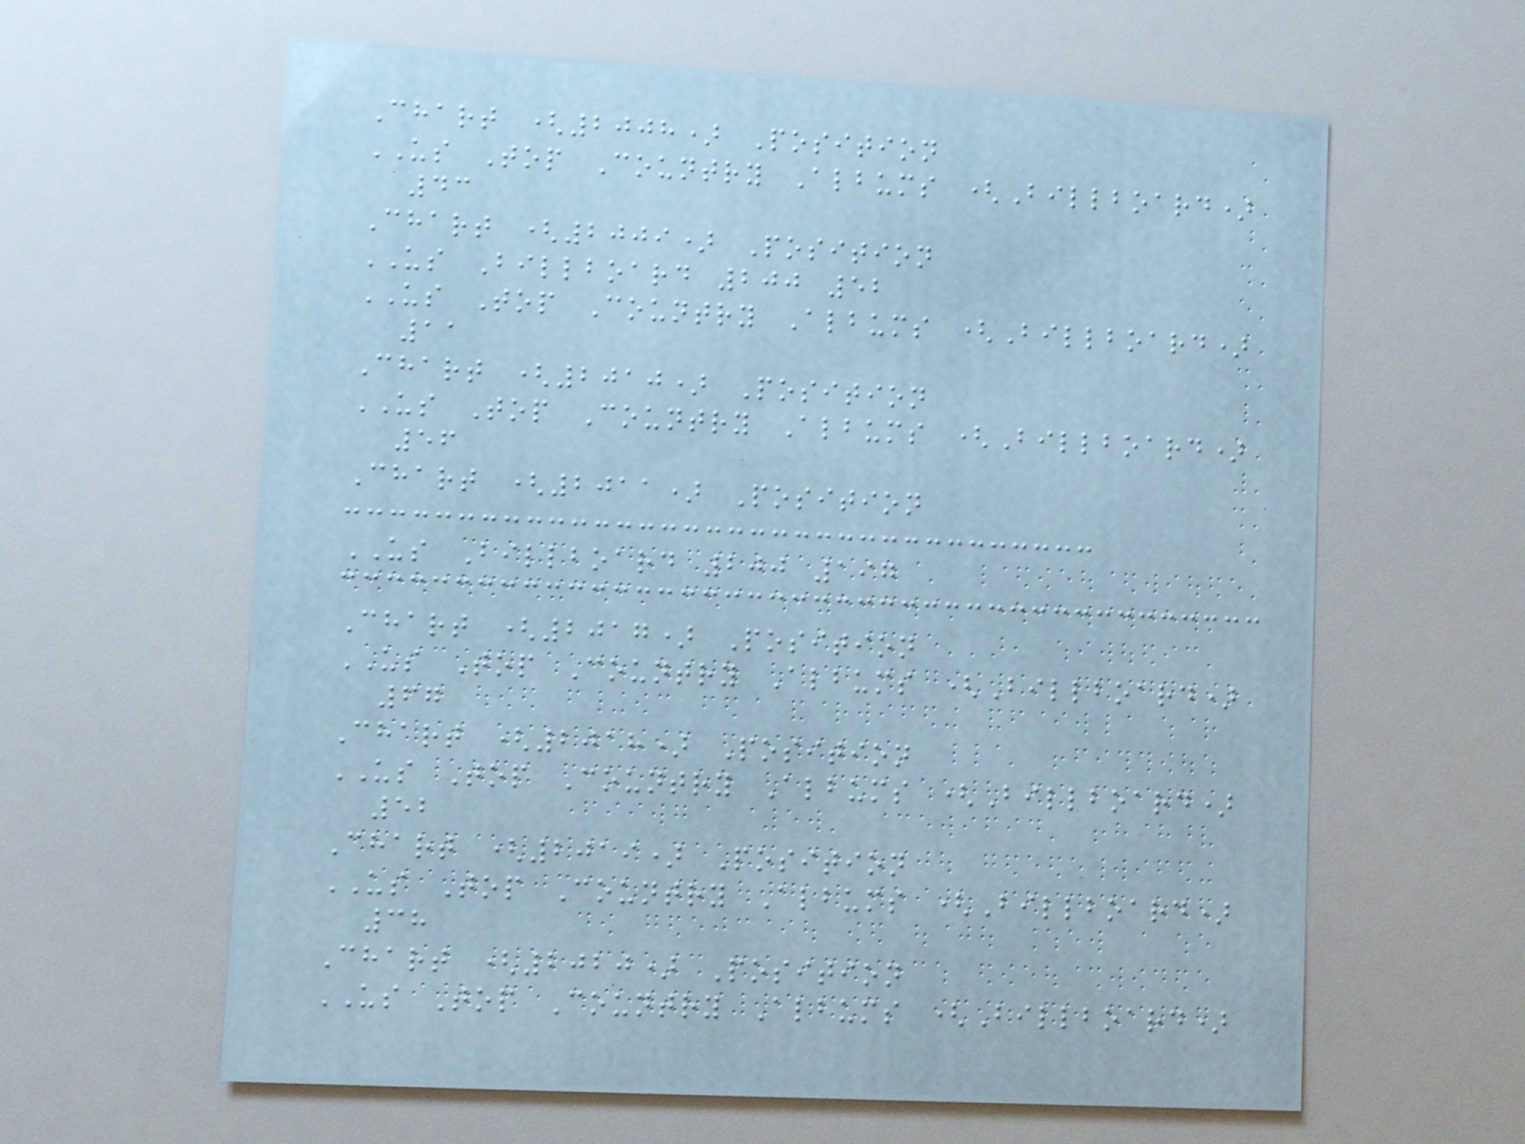Chart (2008) Position
US Top Country Albums (Billboard)
43
Chart (2009) Position
US Billboard 200 52
US Top Country Albums (Billboard)
11
Chart (2010) Position
US Top Country Albums (Billboard)
56
Chart (2011) Position
US Billboard 200 197
Chart (2017) Position
US Top Country Albums (Billboard)
67
Chart (2018) Position
US Top Country Albums (Billboard)
52
Chart (2019) Position
US Top Country Albums (Billboard)
38
Chart (2020) Position
US Top Country Albums (Billboard)
